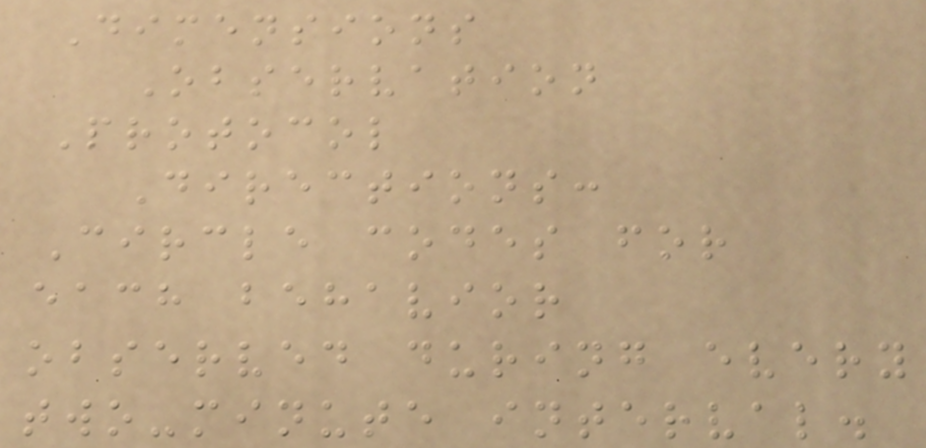Dimensions
Observation
Protocol
Directions:
Circle codes for
each behavior
observed during every
two-minute interval.
